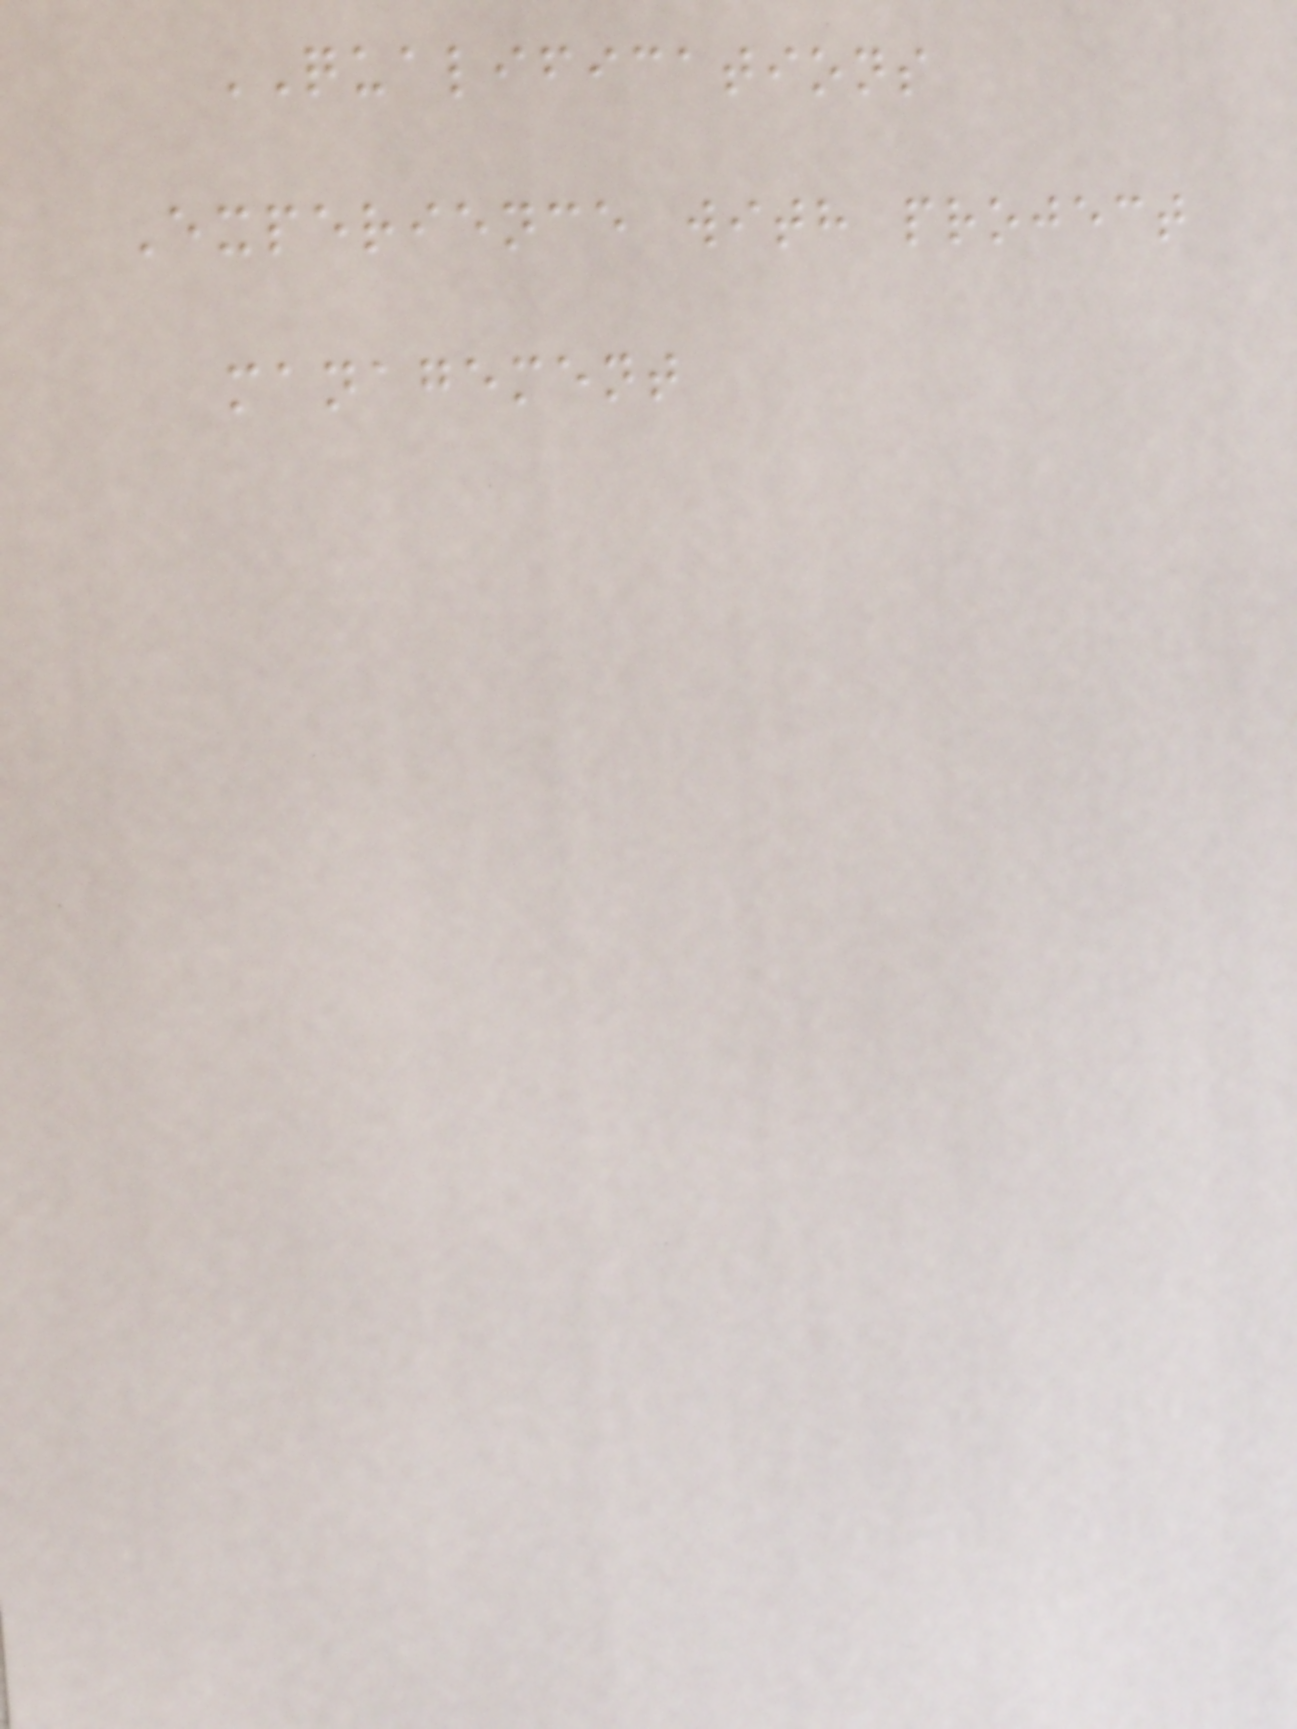QUALIFICATIONS
Experience with project
management
